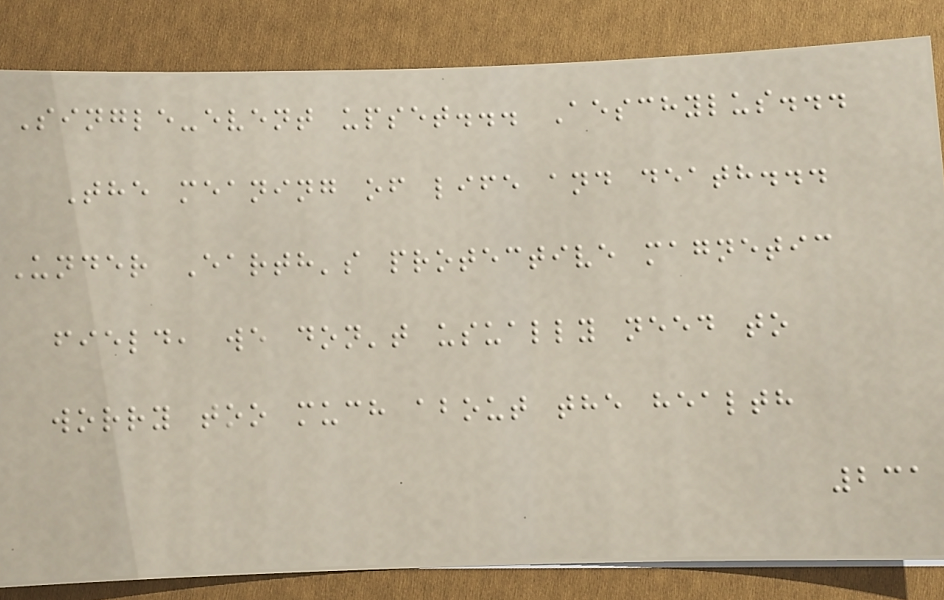Single-event upset... Aeschylus...
The meaning of life and death...
Under Earth's protective magnetic
field, we don't usually need to
worry too much about the health
231
